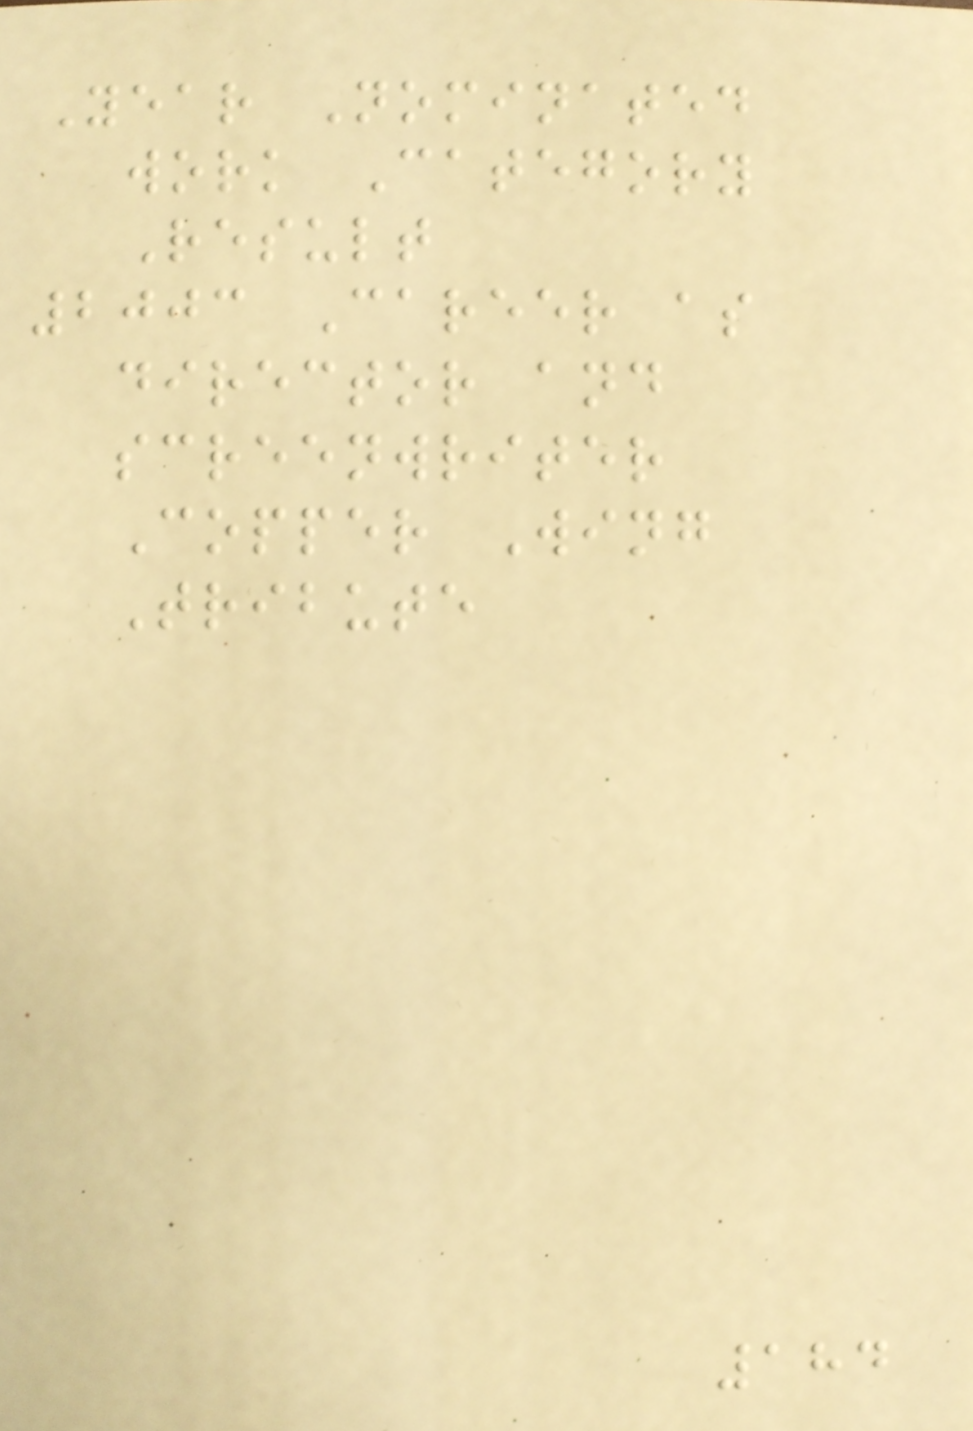Year Nominated
work Category
Result
2003 Career as
director and
screenwriter
Copper Wing
Tribute
184
